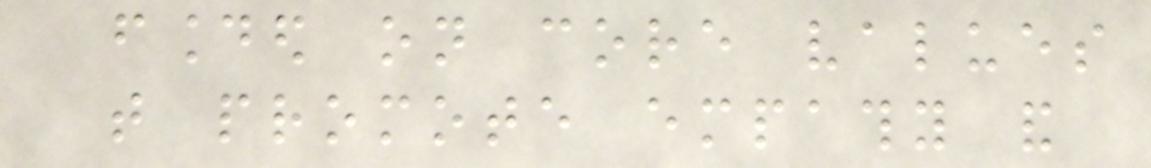founded on core values
that promote empathy and
